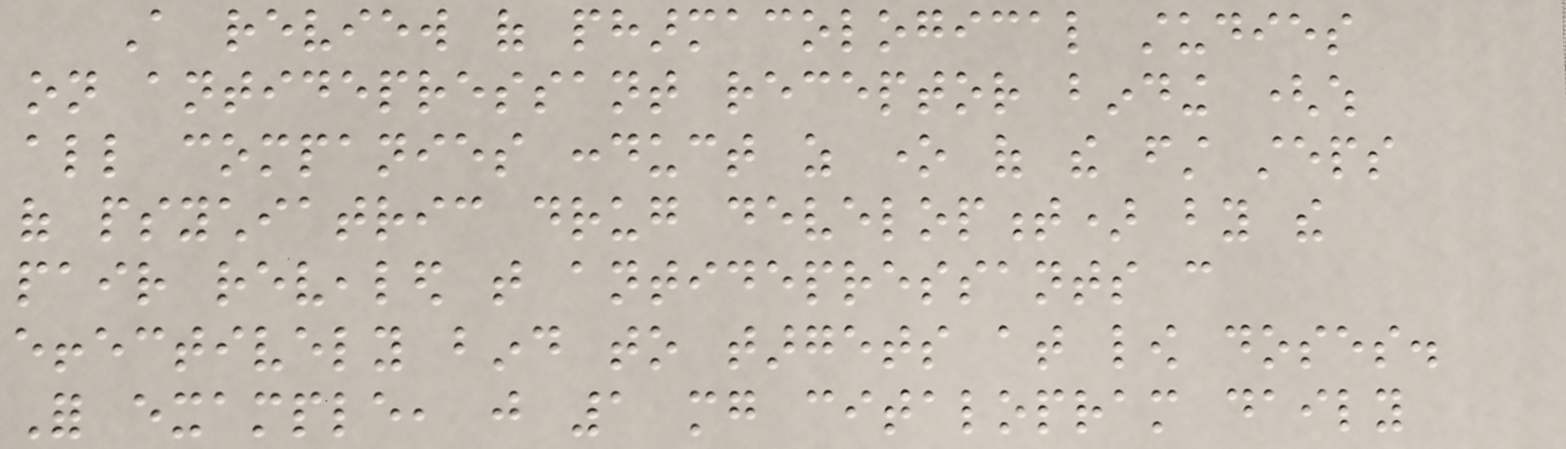A review of pharmacological studies
on antidepressant receptor binding (which
all companies conduct as one of the first steps
of psychiatric drug development) by the
pair revealed that antidepressants can
effectively bind to targets at low doses.
For example, just 1 mg citalopram daily
